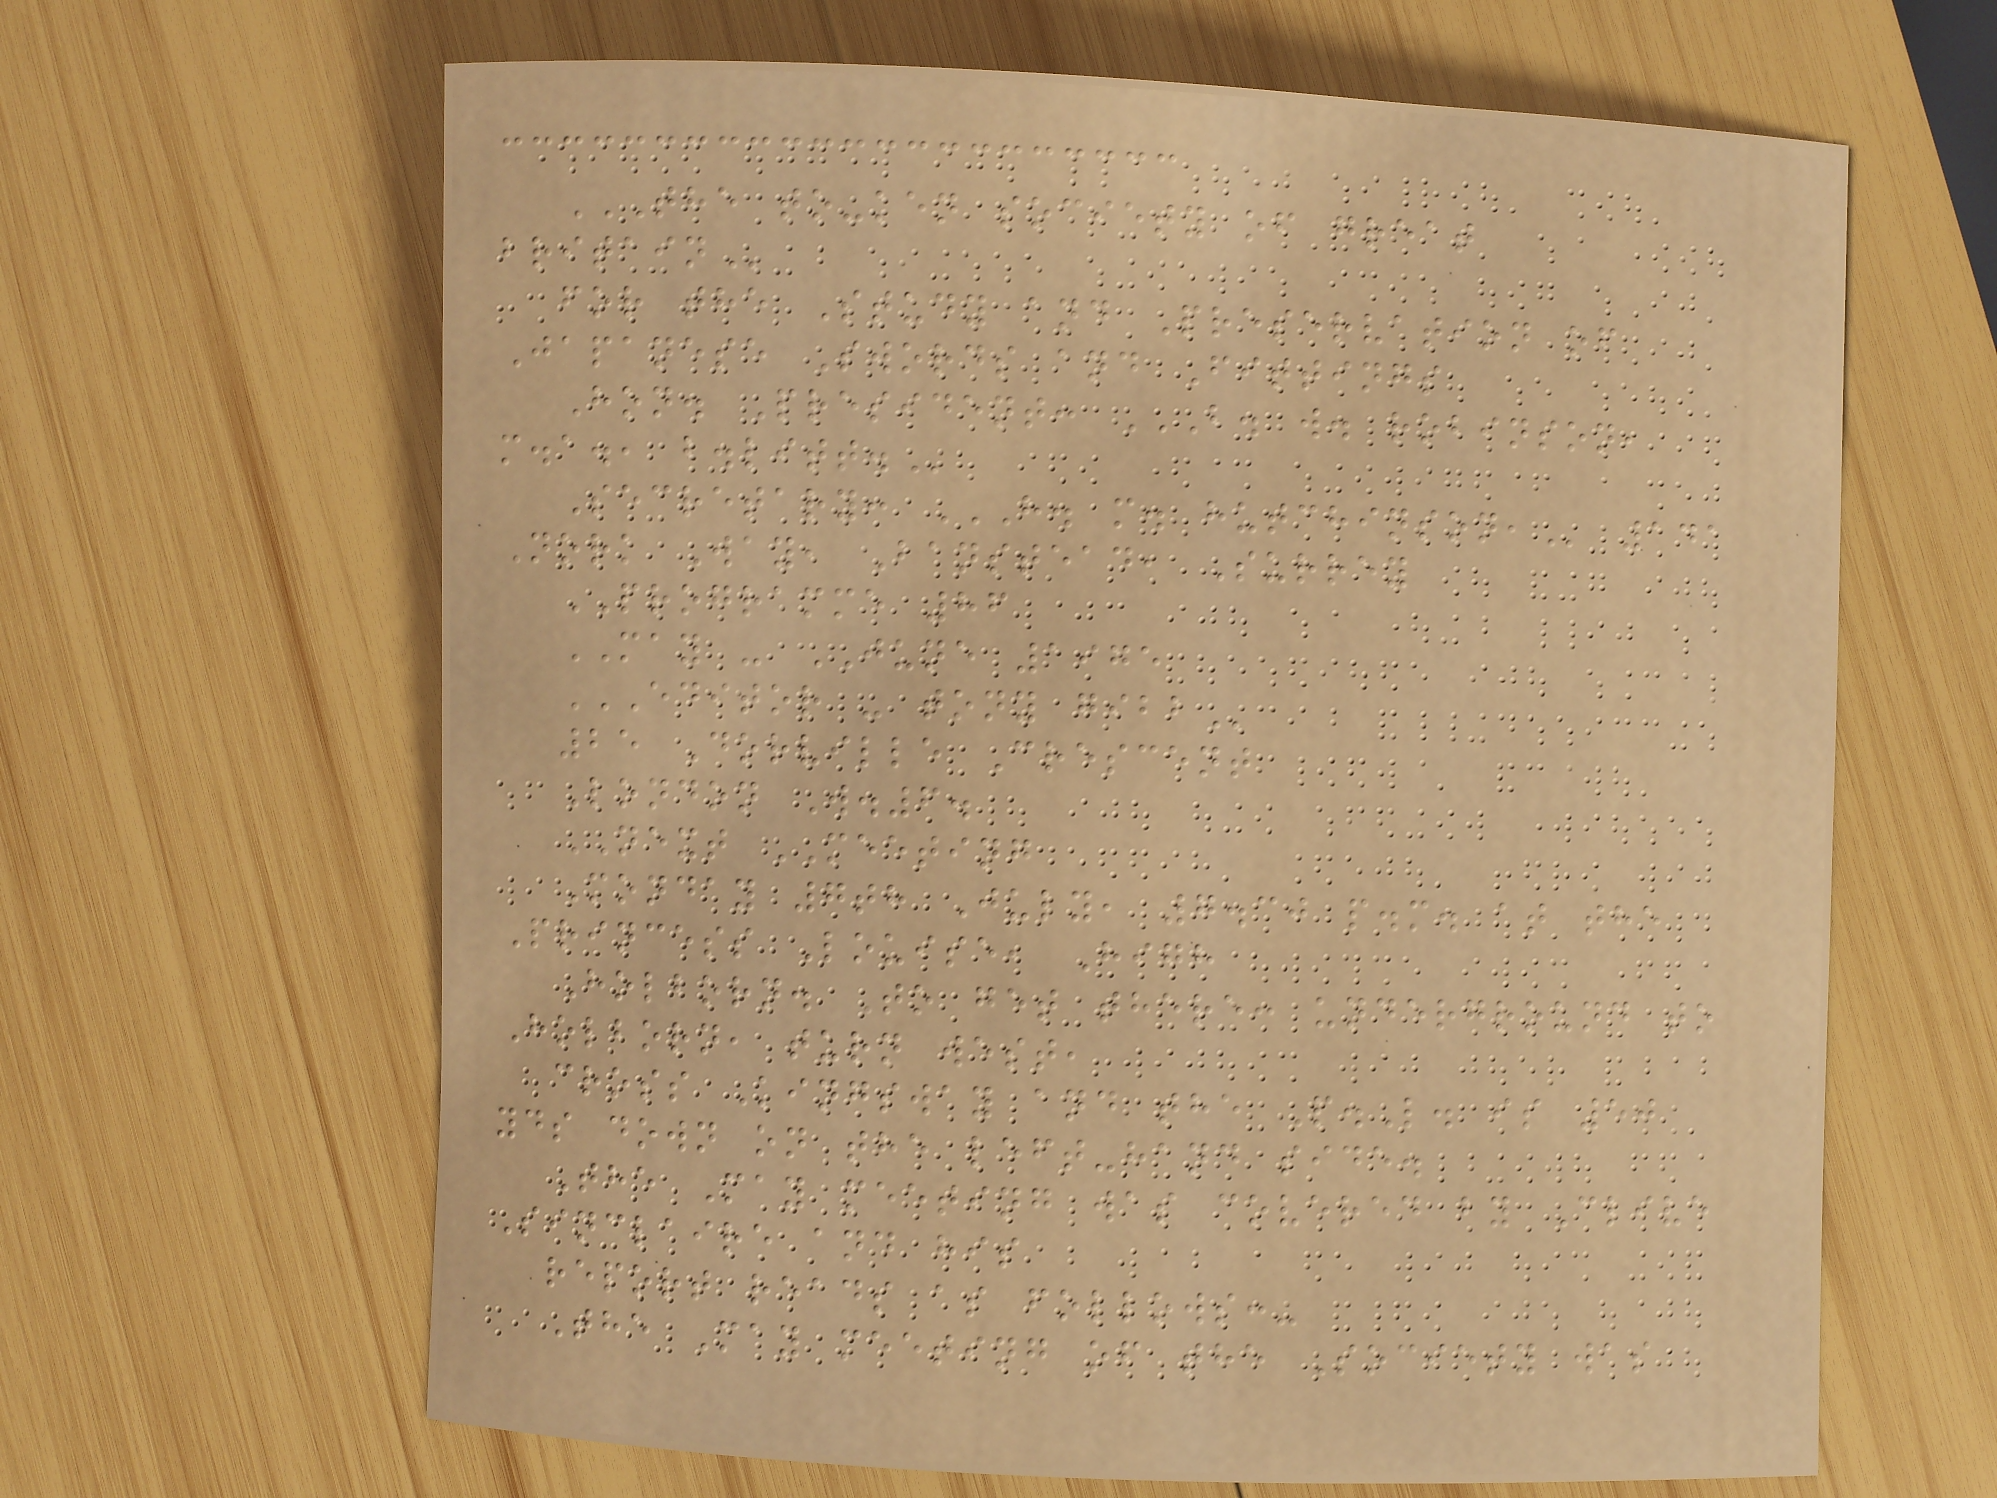THE TO-KEN SOCIETY OF GREAT
BRITAIN
for the Study and Preservation of
Japanese Swords and Fittings
Hon. President: B. W. ROBINSON,
M.A., B.LITT.
Secretary: H. M. HUTCHINSON, 141
Nork Way, Banstead, Surrey
PROGRAMME 86
MAY - JUNE 1975
EDITOR - TONY GIBB
25 Dorville Crescent
London W.6.
NEXT MEETING
Monday 7th July, 7.30 p.m. at the
Princess Louise, High
Holborn. To get there: underground to
Holborn, turn west,
cross Kingsway and the P.L. is 50
yds down on the left-hand side.
The May meeting was covered by Clive
Sinclaire and his
report reads as follows:-
The May meeting of the Society was
